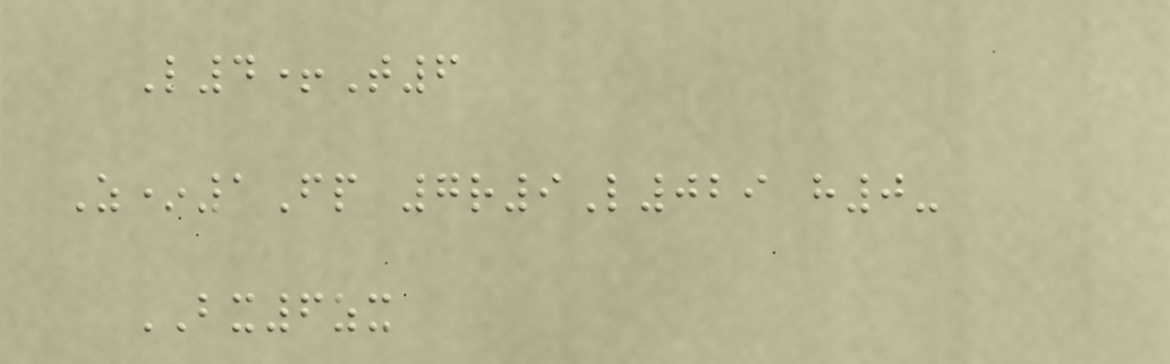L4+T6
Z*1Fp 7r9L029 h0-
BX6zx
